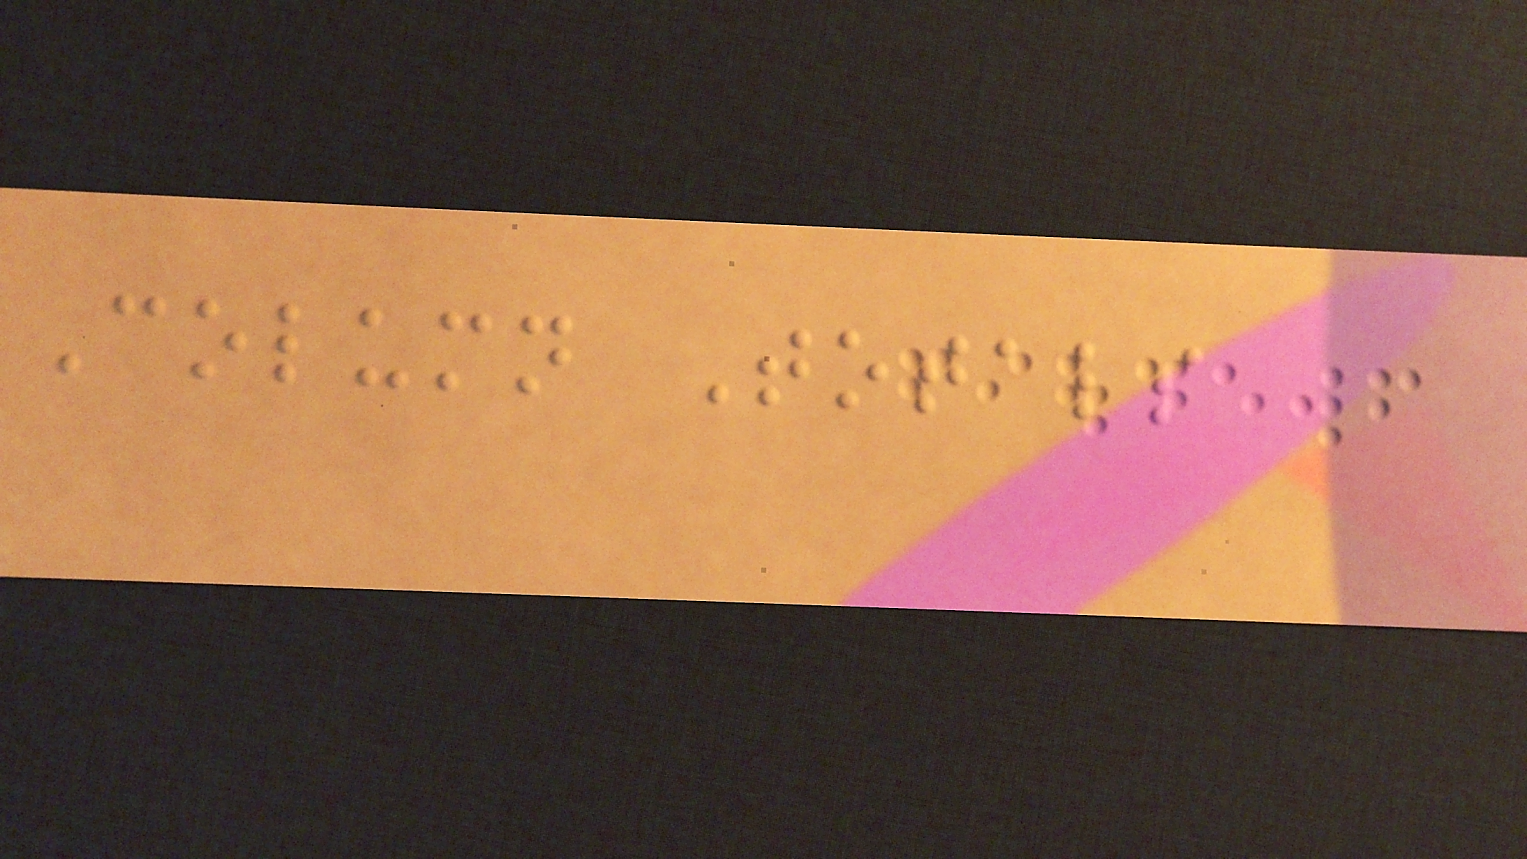Column Totals
